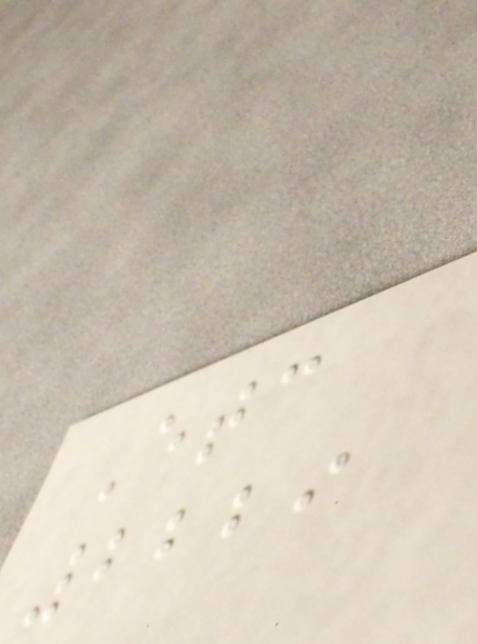Etc
2229
